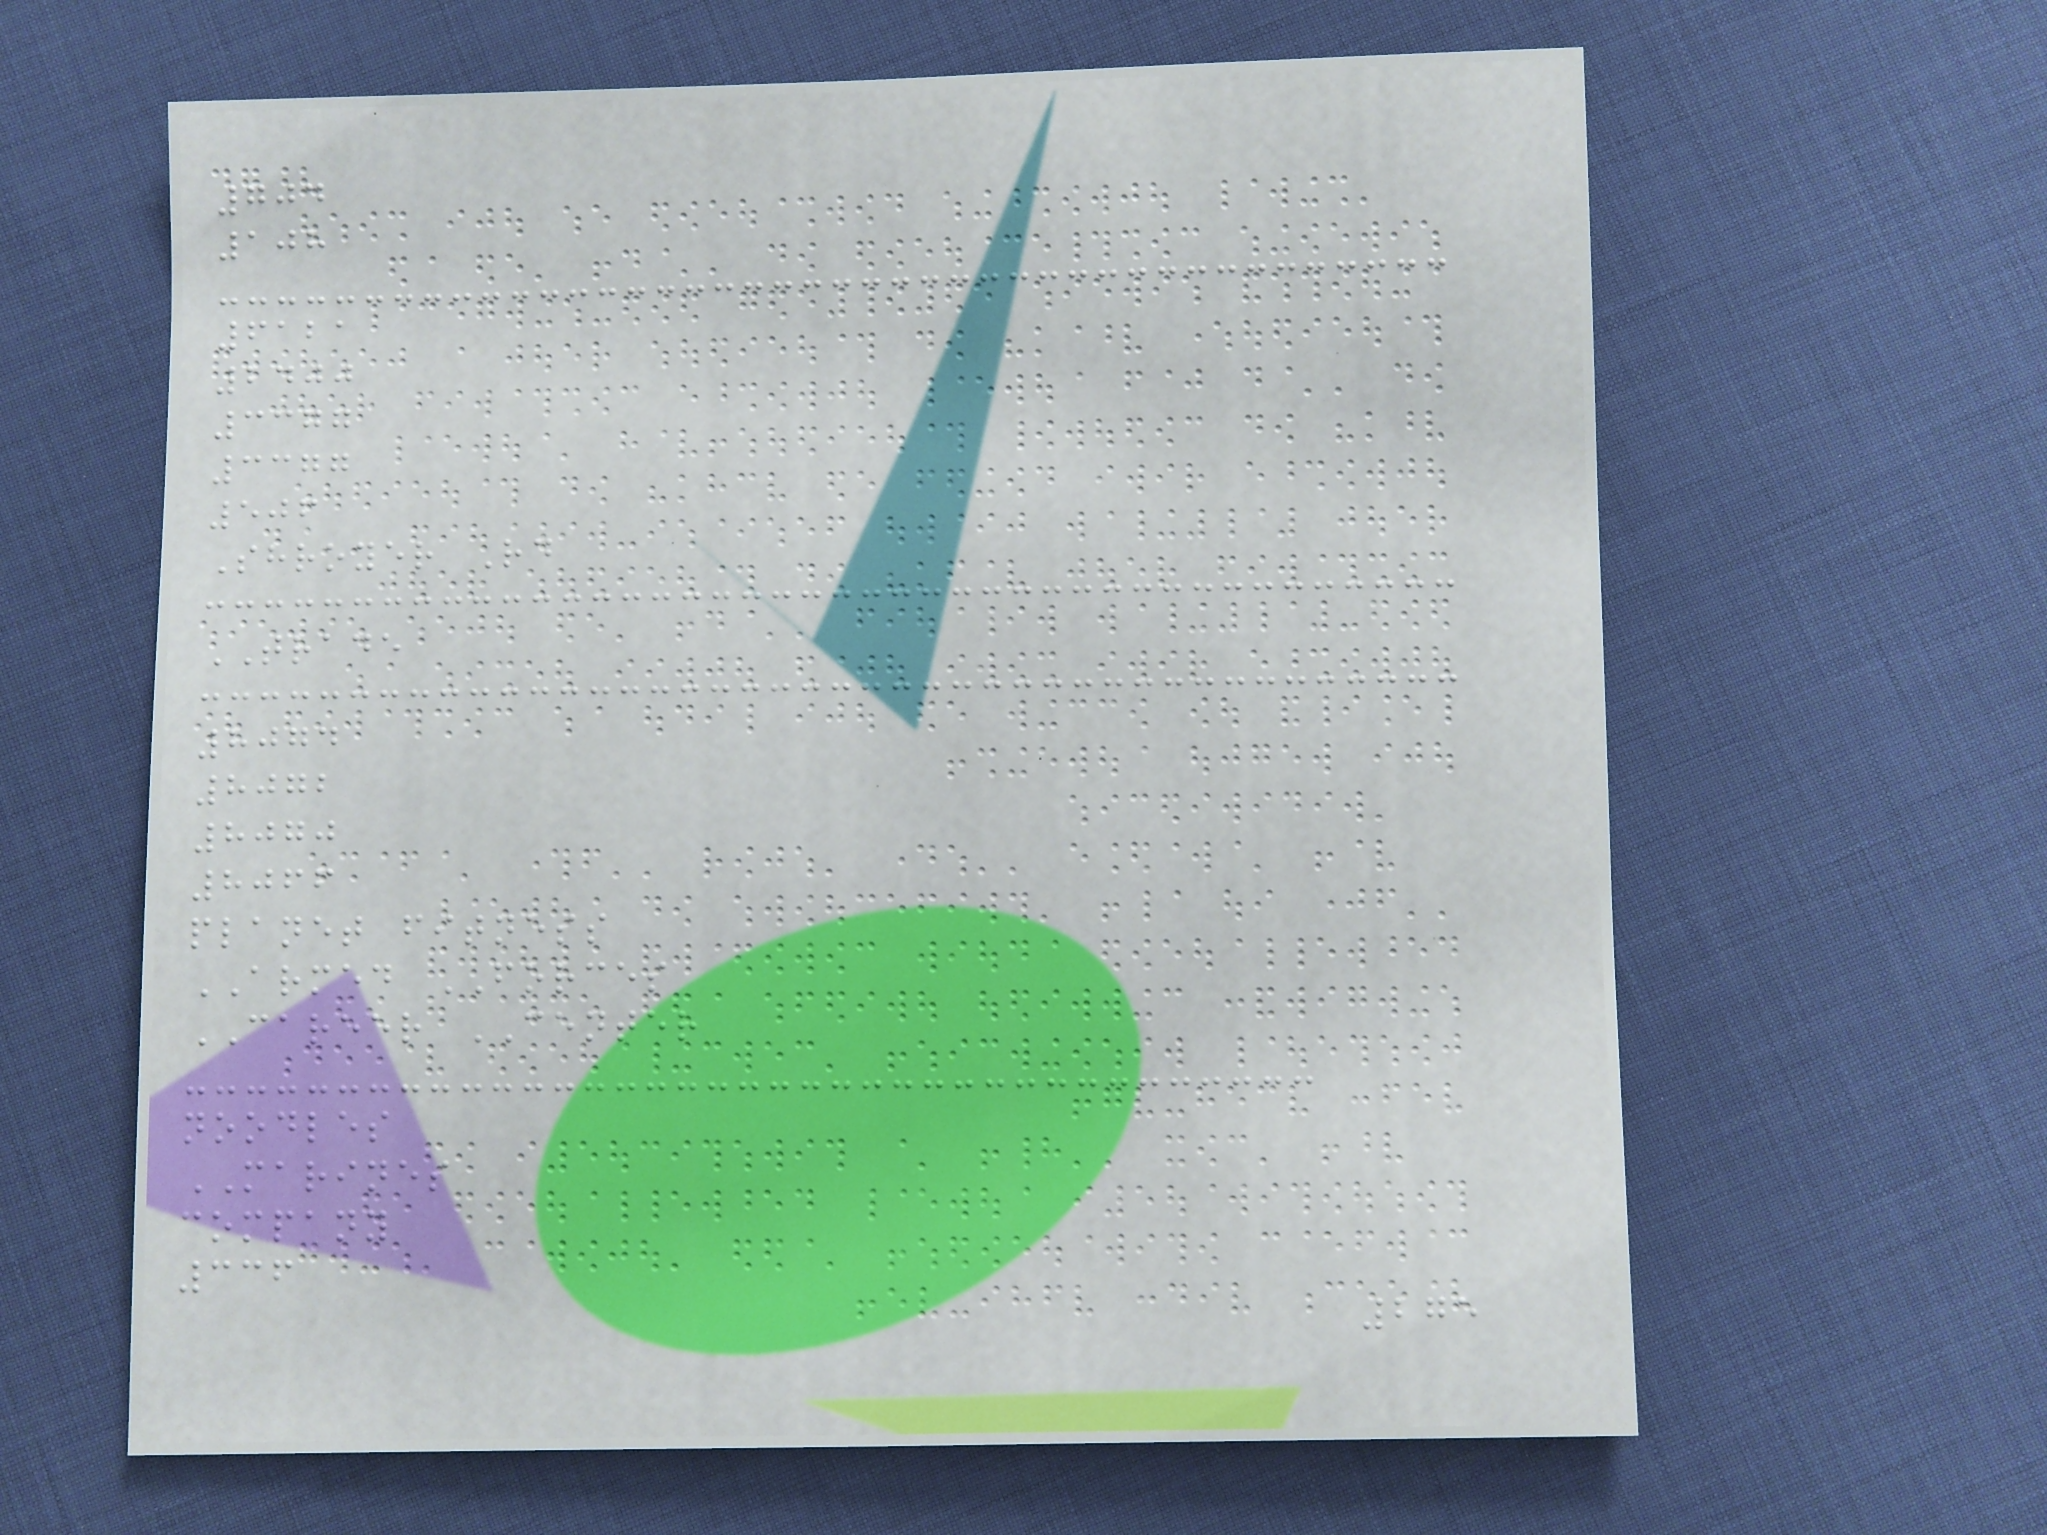704
108
6121
2400
3377
3377
506
Shroyer Rd
TRADE
8074
8072
8070
8066
planet fitness
ARMED FORCES
CAREER CENTER
noodles
MARINES
company
336
275
